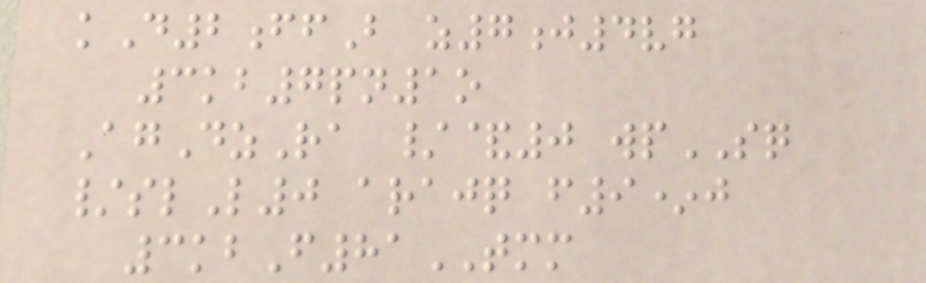kD2ffB z7j4vg
3kb7pn1o
AgDzRa /&0 wpSQ
/slL0 arajq f9*j
3kbF81TMM
